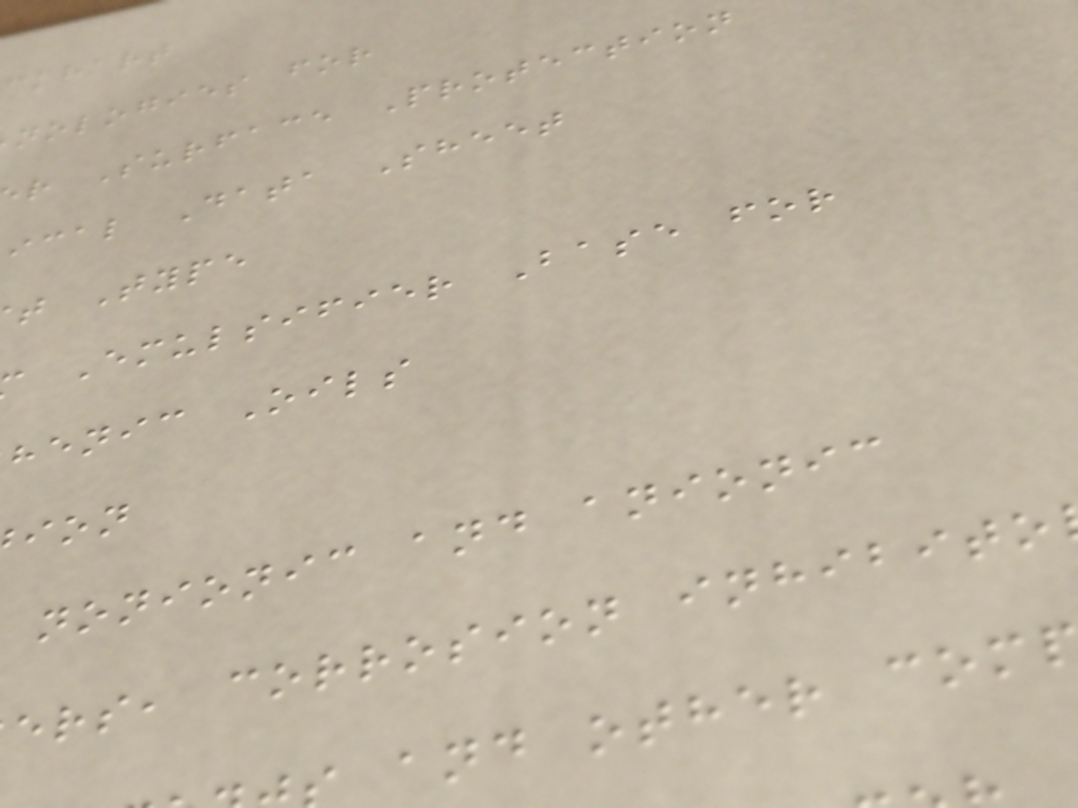ckhart
nologies for
r Surface Protection
ical Data Sheet
t Type
Emulsifier Base for
henic Oils
nonionic and anionic
ers, corrosion inhibito
and other com
